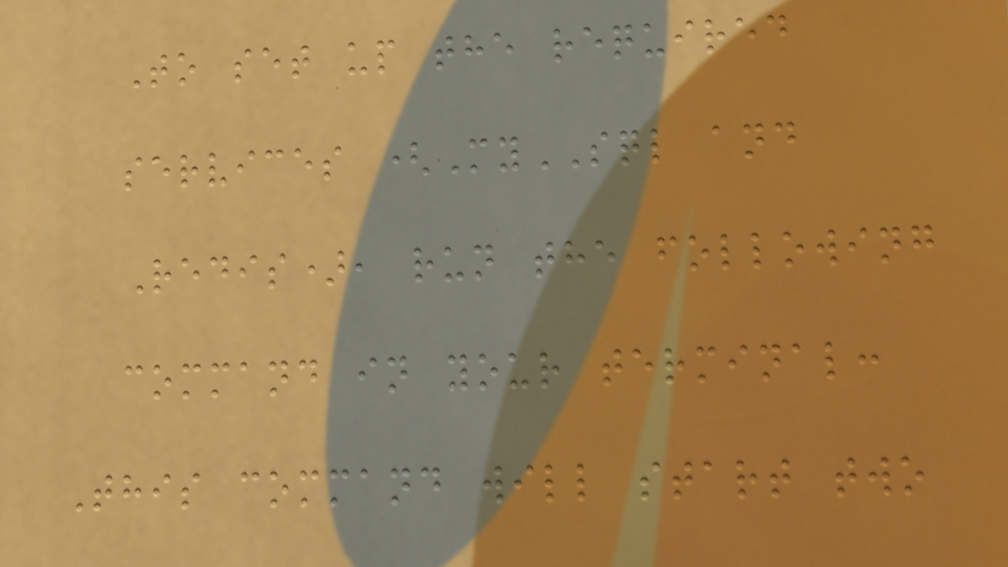To set up the required
services (MySQL and
Redis), run the following
command in your terminal:
This command will start two
